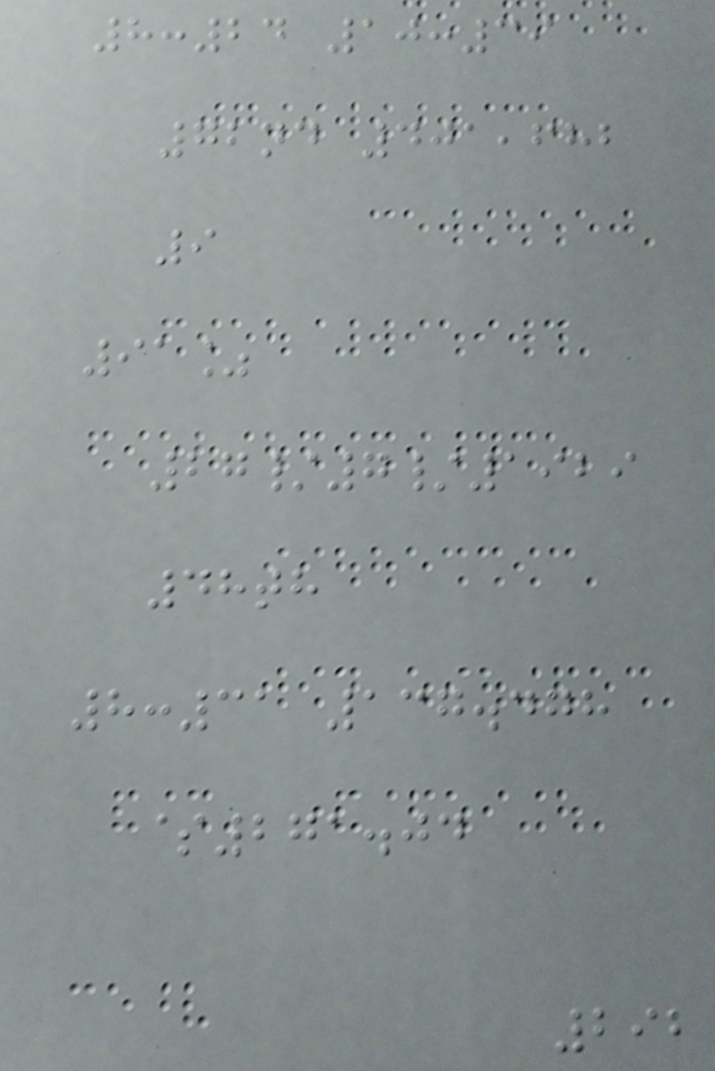8:24 10:39
72nd 401,682
9
91%
27/7/1929
48th
8:31 137.478
$271.04
292
